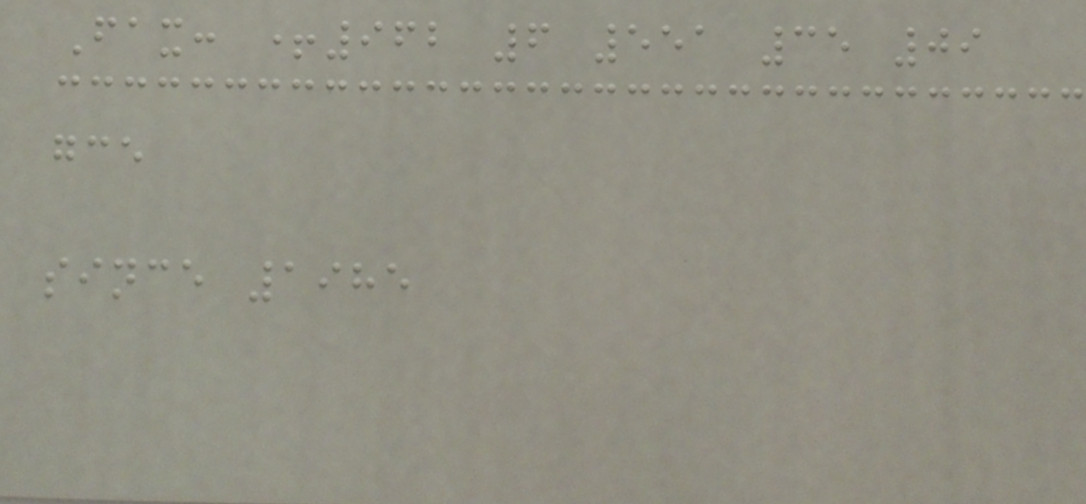Fax: +962 6 551 35 09
gce
since 1985
